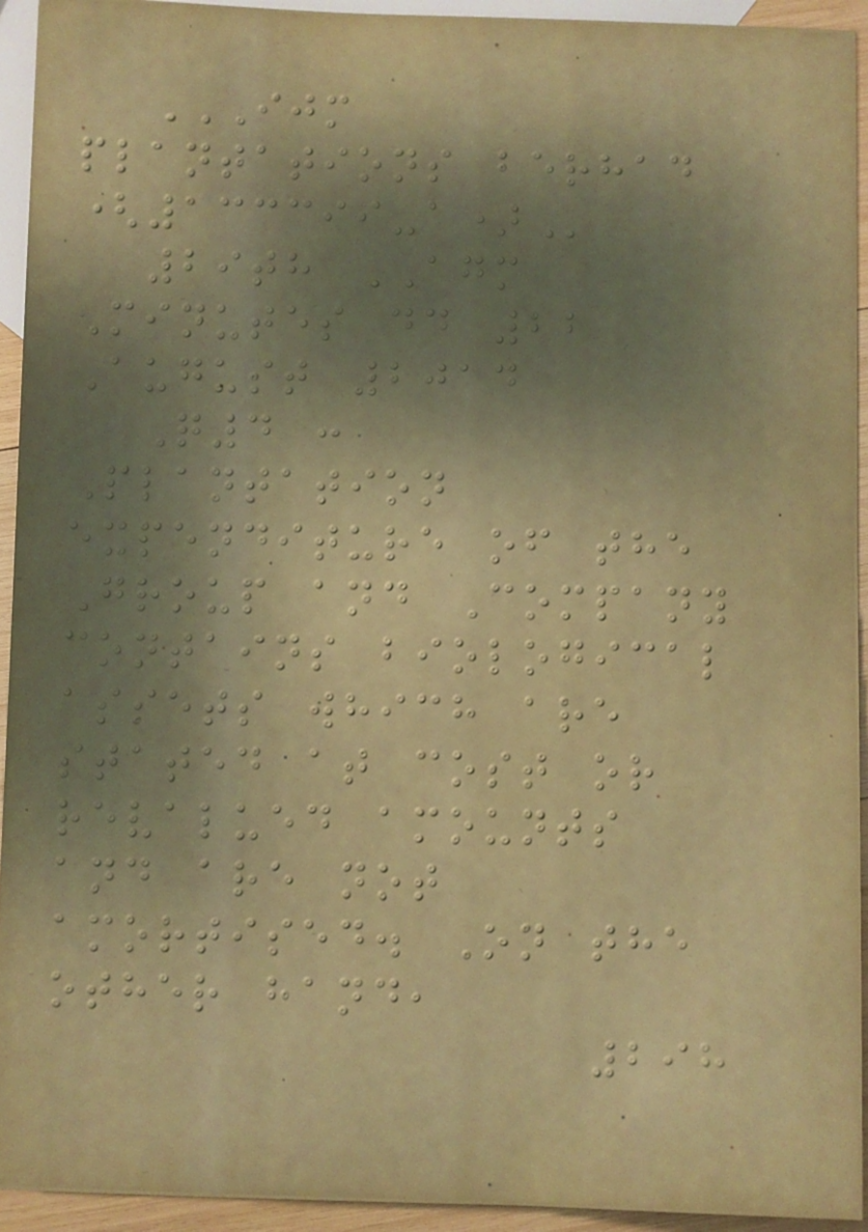IJM
PLANTATIONS BERHAD
(133399-A)
29th AGM
Minutes dd 22
August 2014
Q4 :
Plantation
expenditure of the
Group and Company
contains biological
assets which are
stated at cost or
revalued amounts
and are not
amortised. On the
other hand,
298
